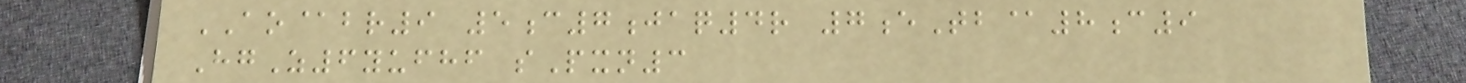AO@br9 5c7jaq4r 7eTb@8c9
HgZ6yufhf sPxn3
